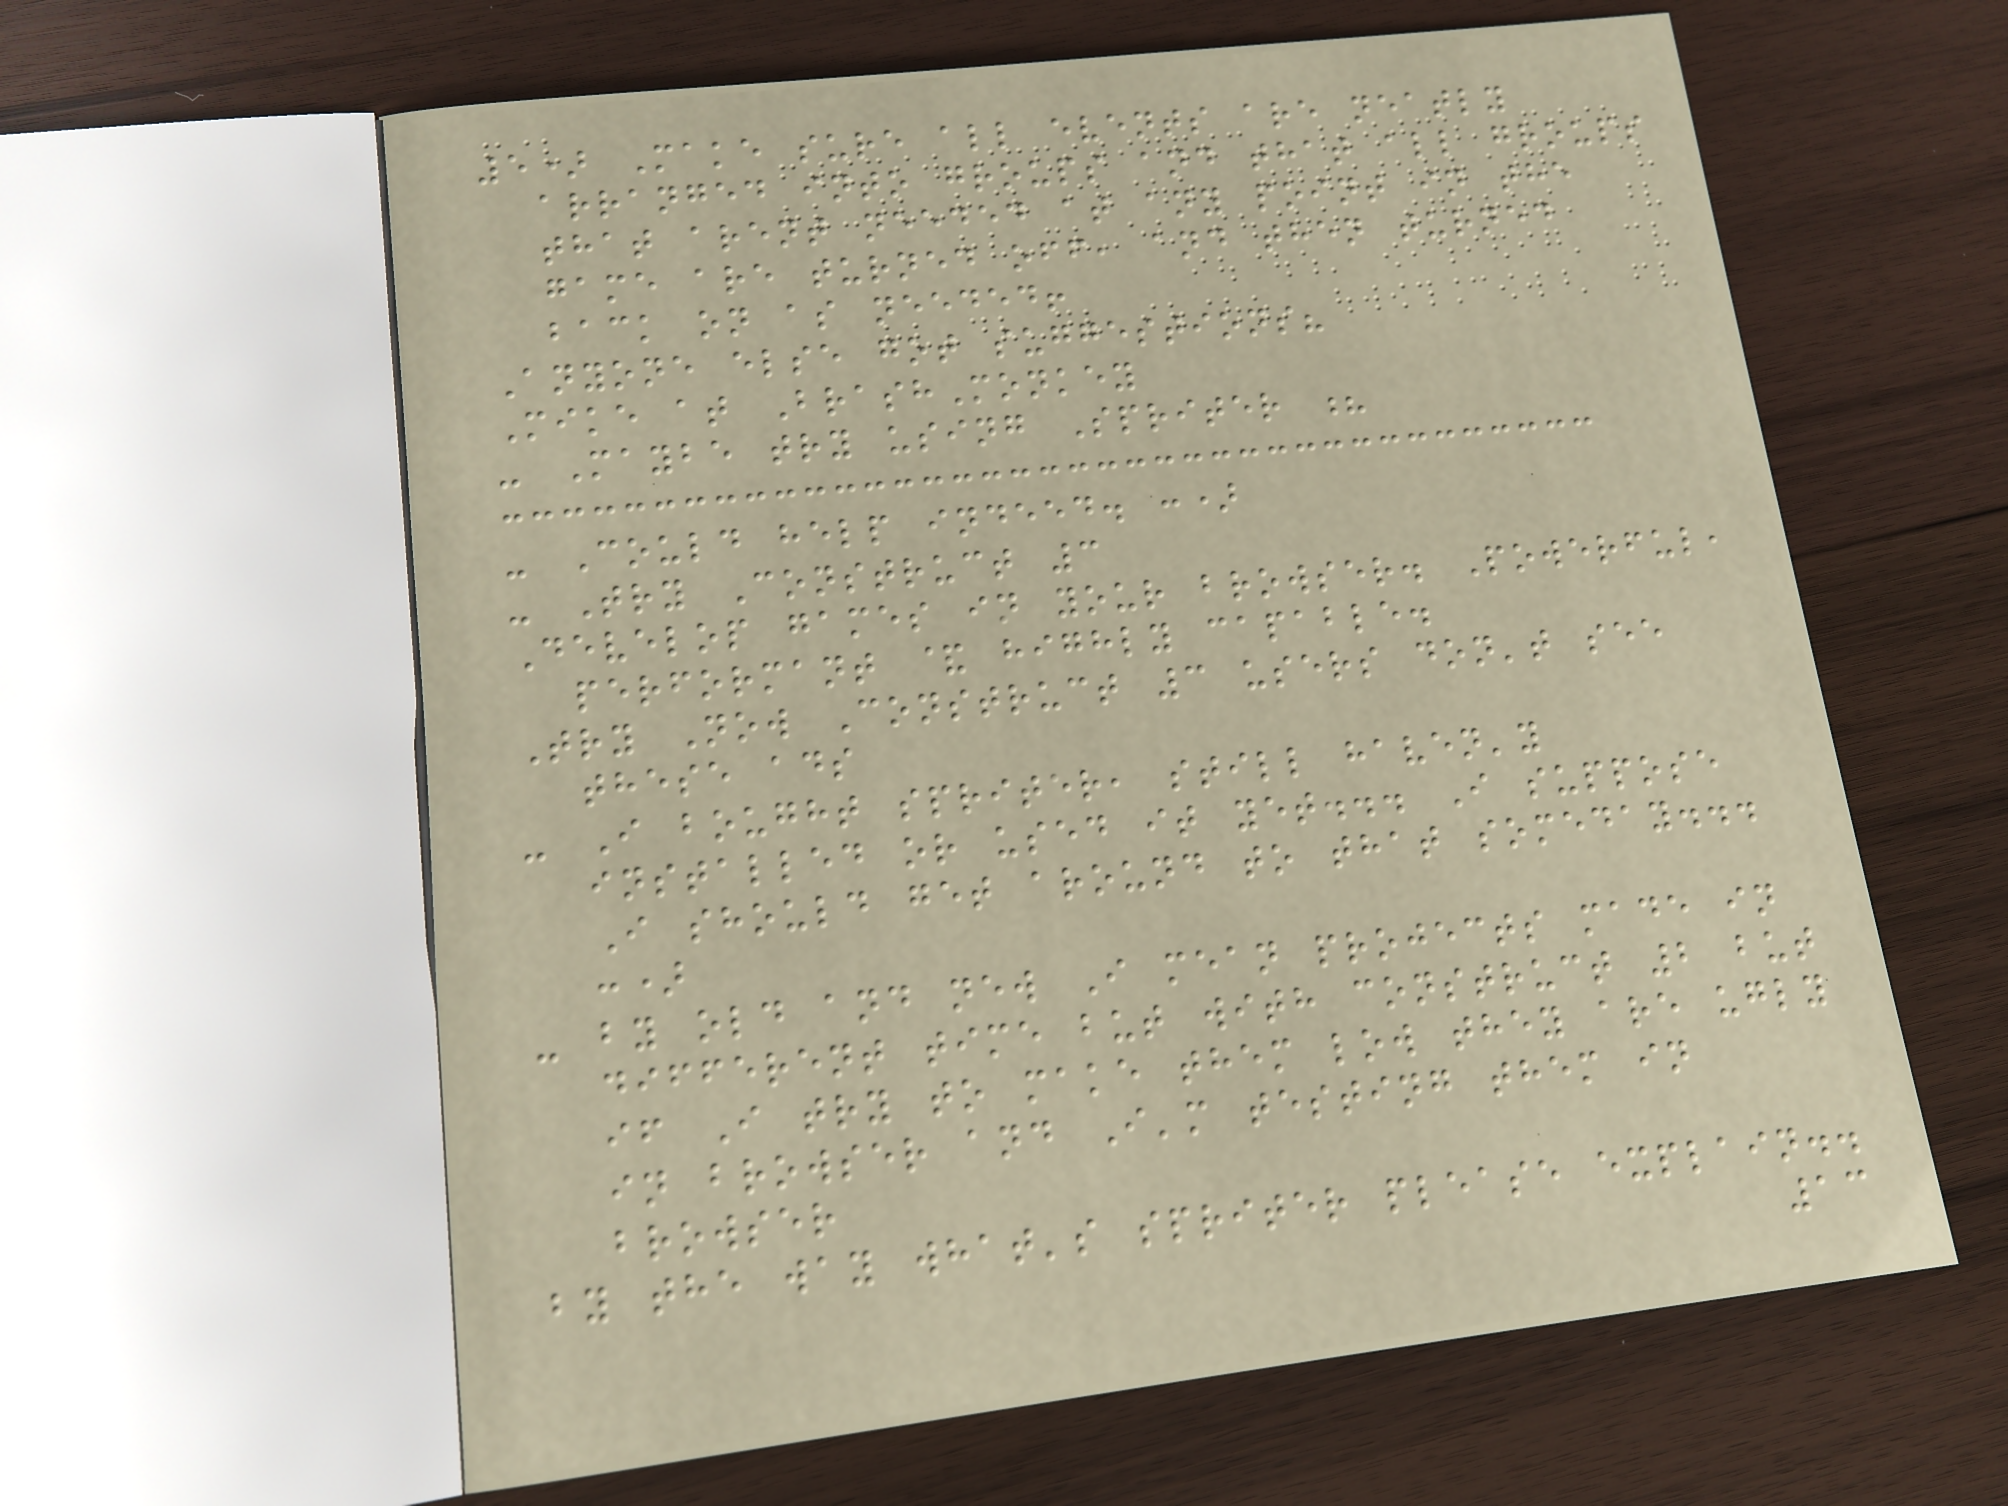5) Make sure all events are neatly
arranged into groups and that all groups
that arent needed at any point in the
game are turned off, and then turned
back on as needed!
Anyone else got suggestions?
Mike at BrashMonkey
- Maybe try using Spriter ?
- Could help indeed. :)
- Try Construct 3
Develop games in your browser. Powerful,
performant & highly capable.
Try Now Construct 3 users don't see
these ads
- I bought spriter, still haven'y
installed or used it yet... I suppose
I should get around to that someday...
:)
- by old and new I mean projects made in
different time but with construct 2 but
if I try to make them low they are ugly
in browser and I'm testing them in
browser
by the way what's spriter please explain..
13
